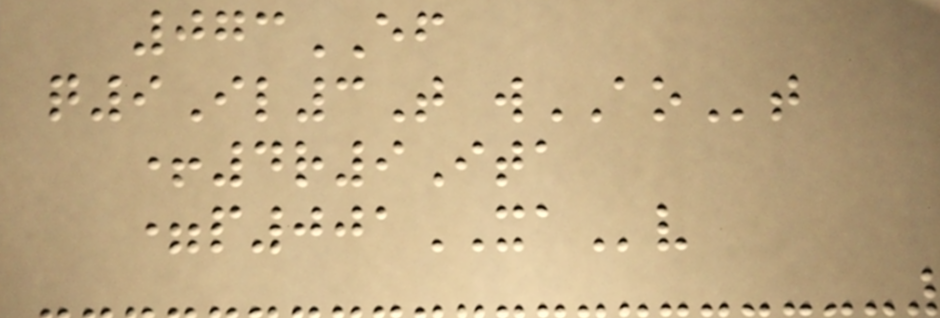073EF
q9Il3T wAOt
+4r9Ita
=p001XAv
